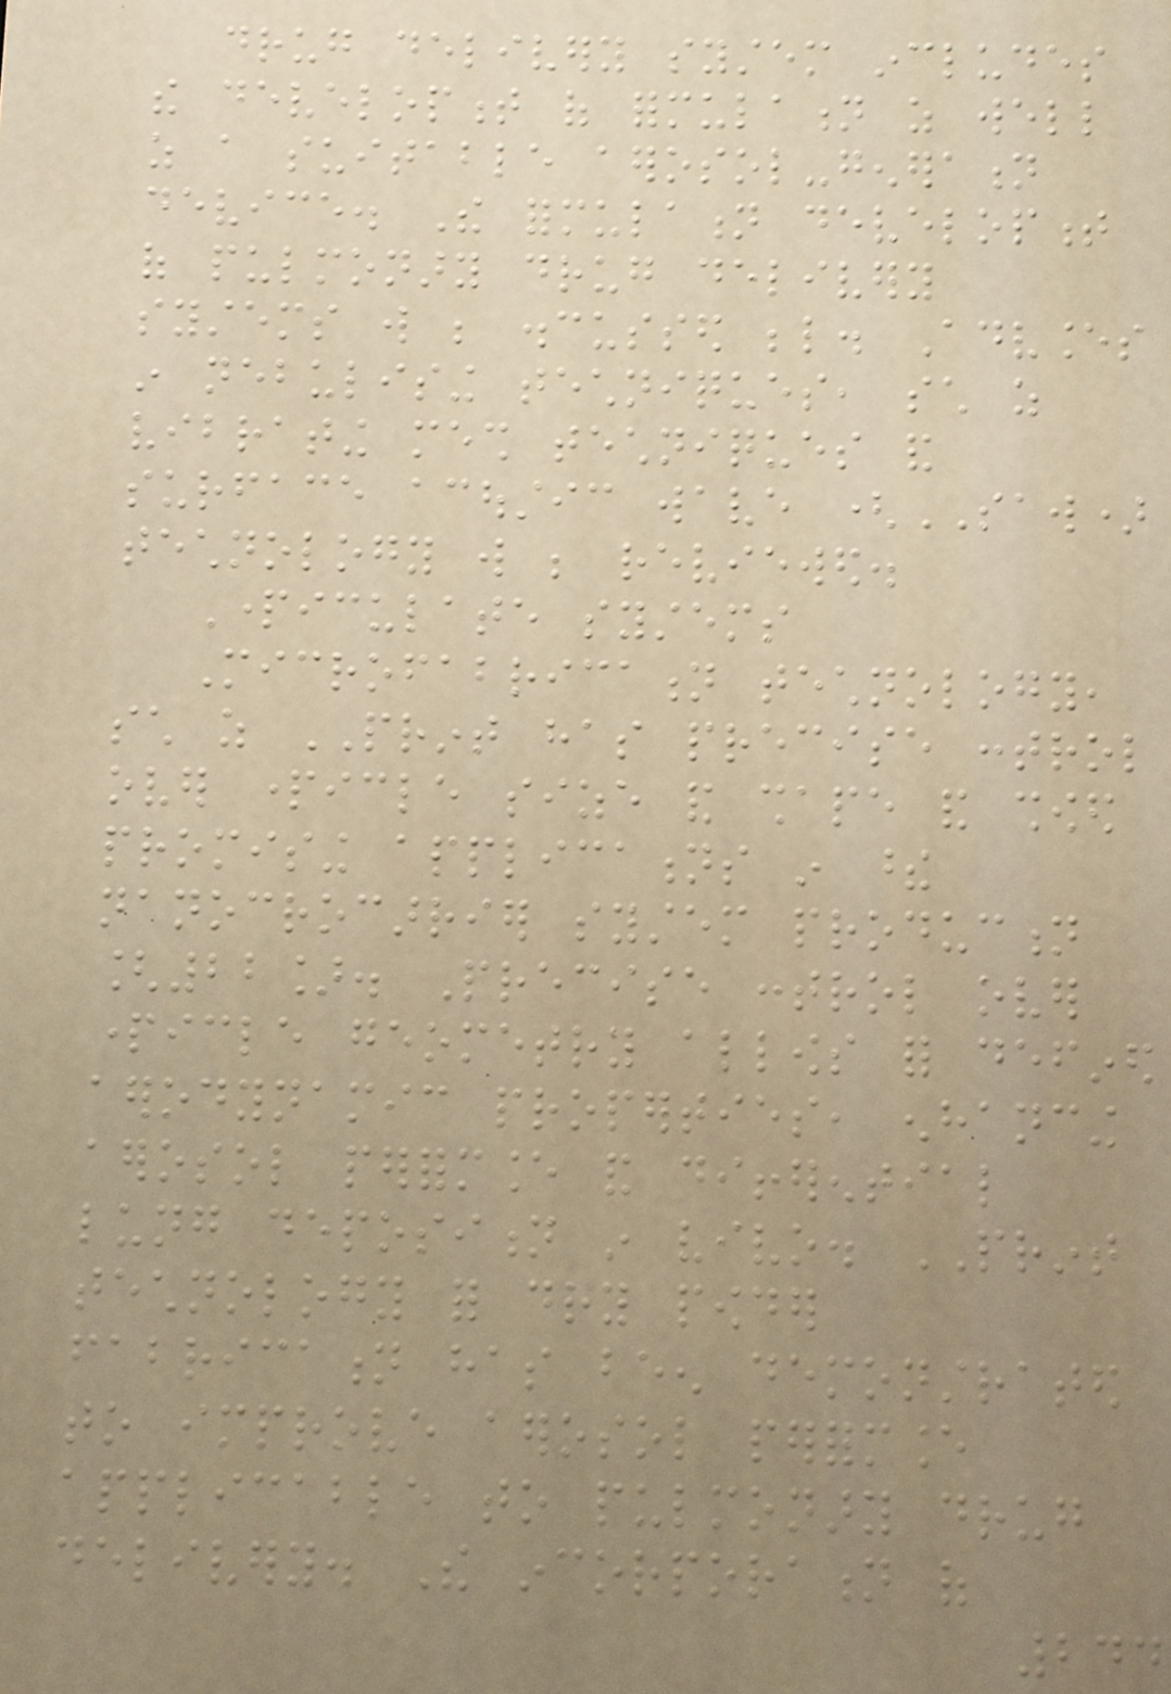drug delivery system includes
the development of formulation as well
as a suitable aerosol-generation
device. The formulation development
of pulmonary drug delivery
systems will be discussed below. Advances
in nebulising techniques, such as
vibrating mesh techniques and
surface acoustic wave (SAW)
technology will be reviewed.
Particulate systems
Microfabrication technology,
such as PRINT has precise control
over particle size and shape and showed
promising applications in these
nanocrocarrier system production
[22]. Precise control over
particle geometry allows for defined
aerodynamic properties, enhancing
aerosol performance and differential
lung deposition in vivo. PRINT
technology for dry powder
fabrication has been demonstrated
to improve aerosol performance
applicable to pulmonary drug
delivery. The incorporation of
244
